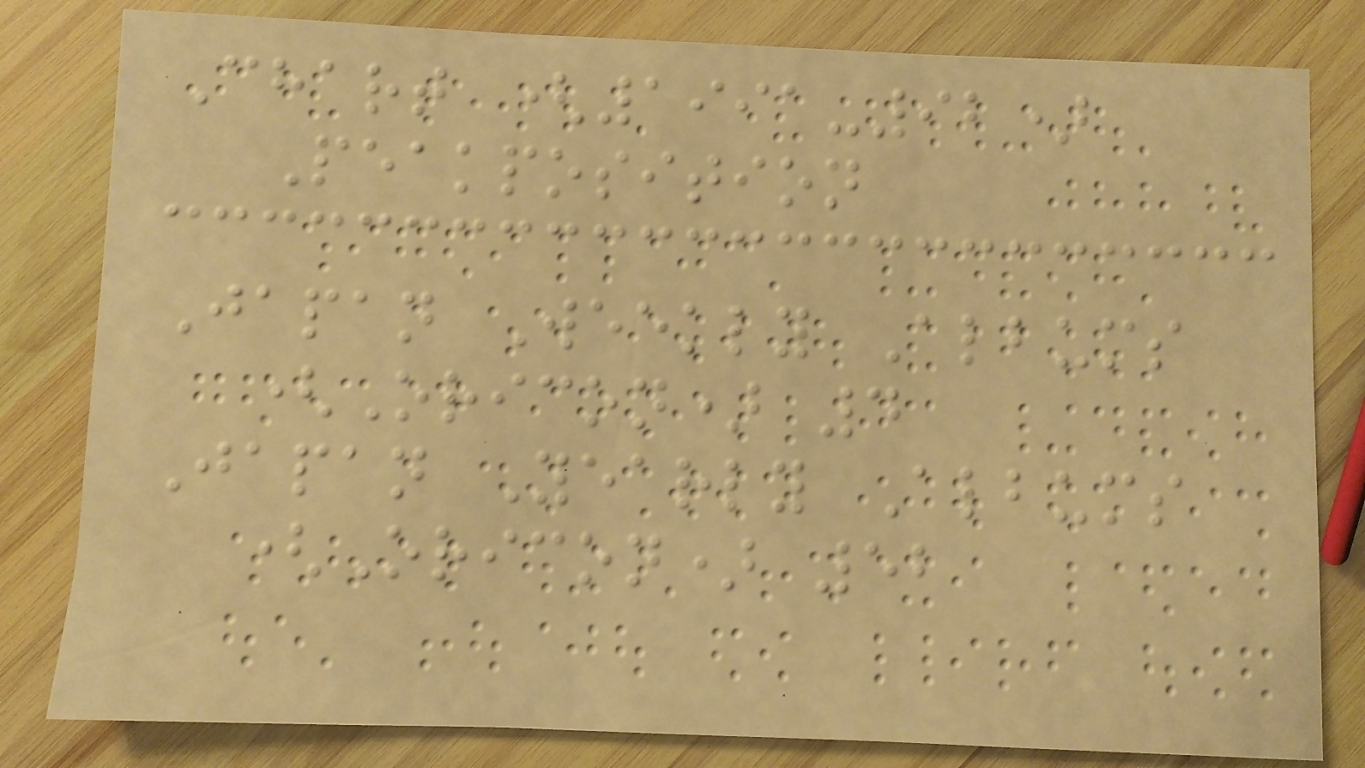Chart (1991-92)
Peakposition
Japan Weekly Albums
(Oricon) 4
Japan Yearly Albums
(Oricon) 52
